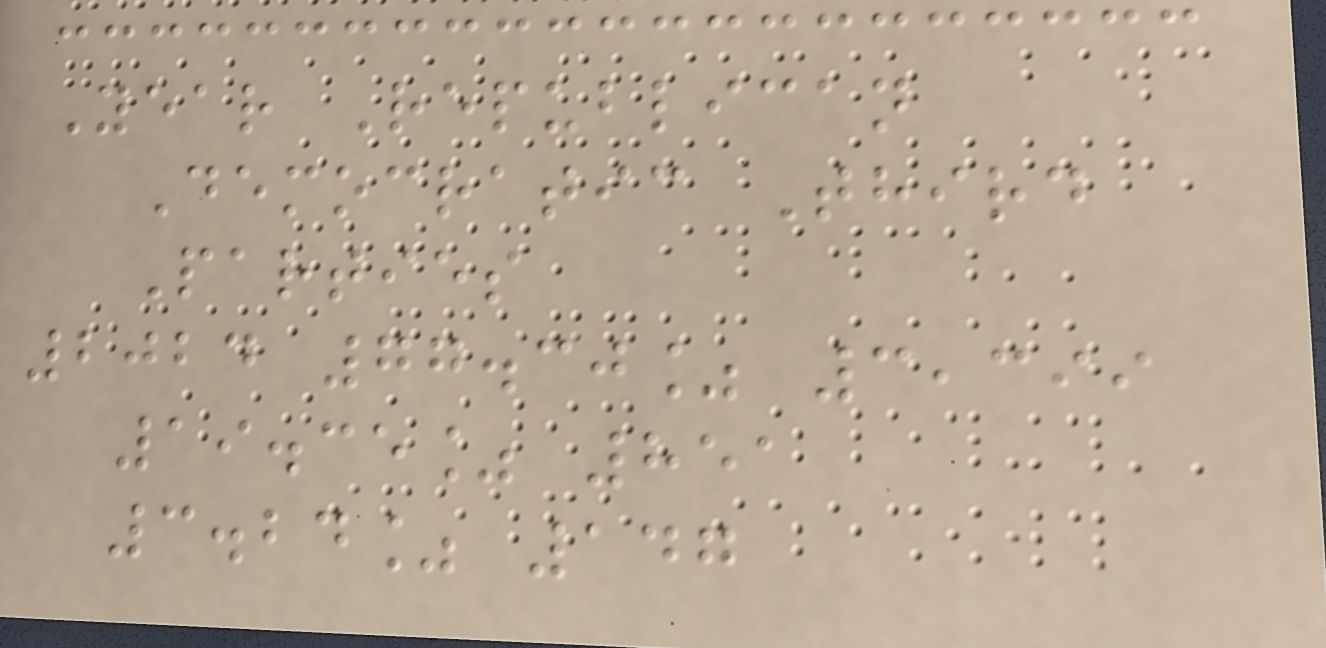Year Republican
Democratic Third
Parties
2024 77.30% 3,399
19.35% 851
3.24% 147
